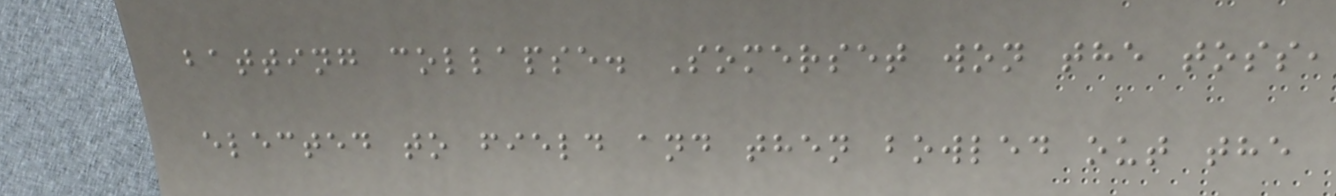batting collapse. Somerset won the toss,
elected to field and then bowled out the
